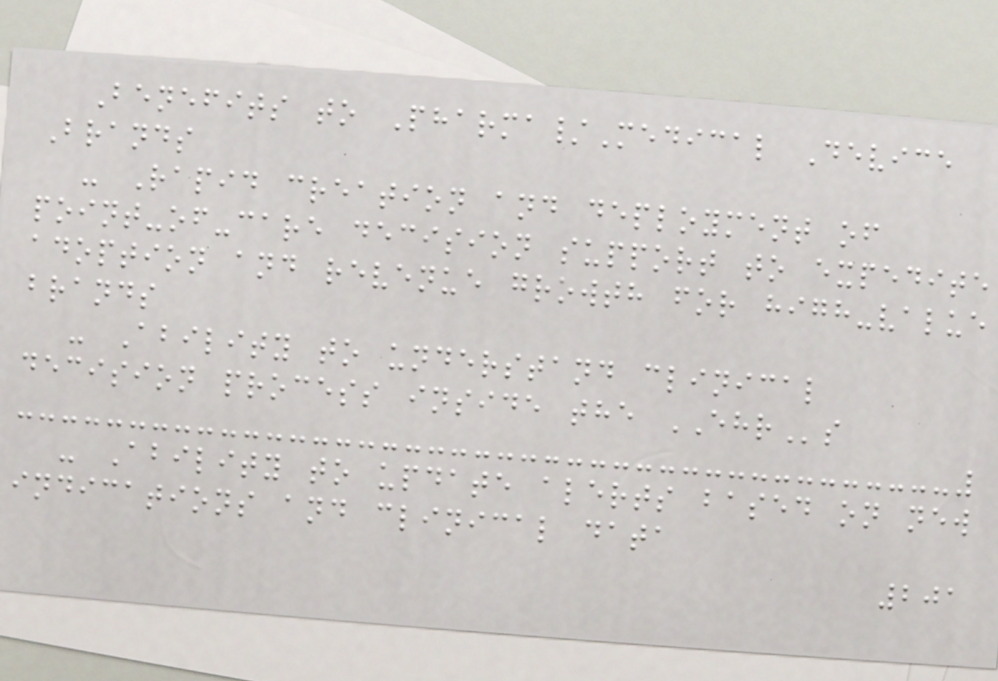Benefits to Pharma/Medical Device
Brands
- Rapid creation and deployment of
point-of-care decision support to expedite
adoption and revenue growth for high-value
brands
- Ability to understand clinical
decision process inside the EHRs
- Ability to update alerts based on new
indications and clinical data
201
